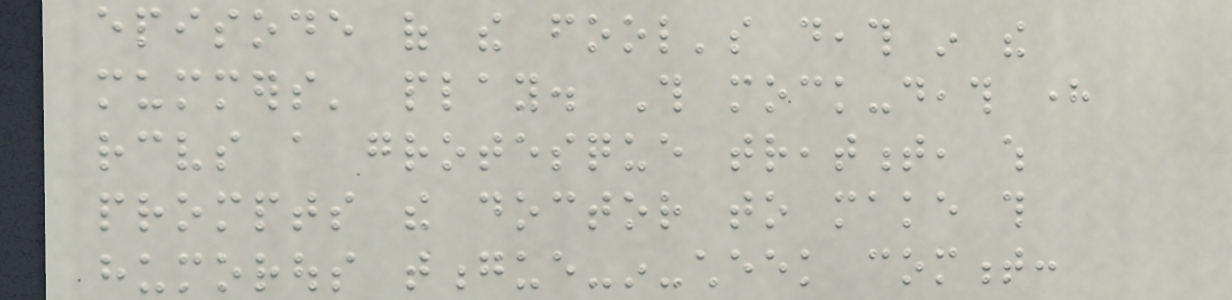episode of the fool's death in the
mummers' play. This mock-death here
receives a grotesque treatment, which
prompts the doctor to make this
humorous tongue-in-cheek comment:
